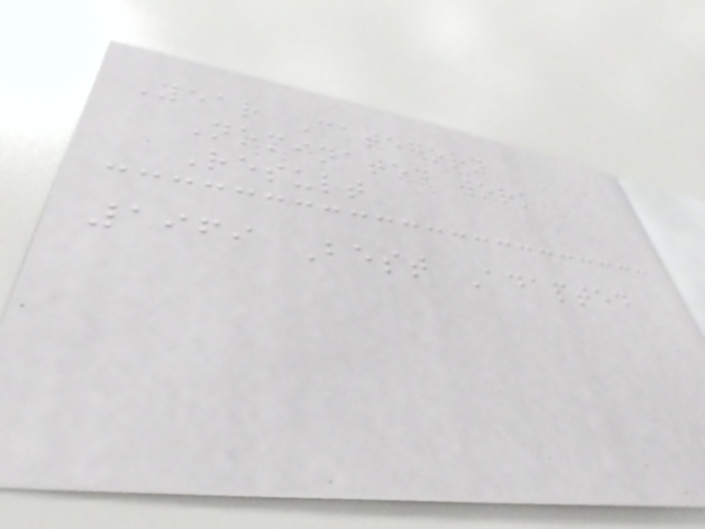Year Category
Nominated work
Result
1969 Best Adapted
